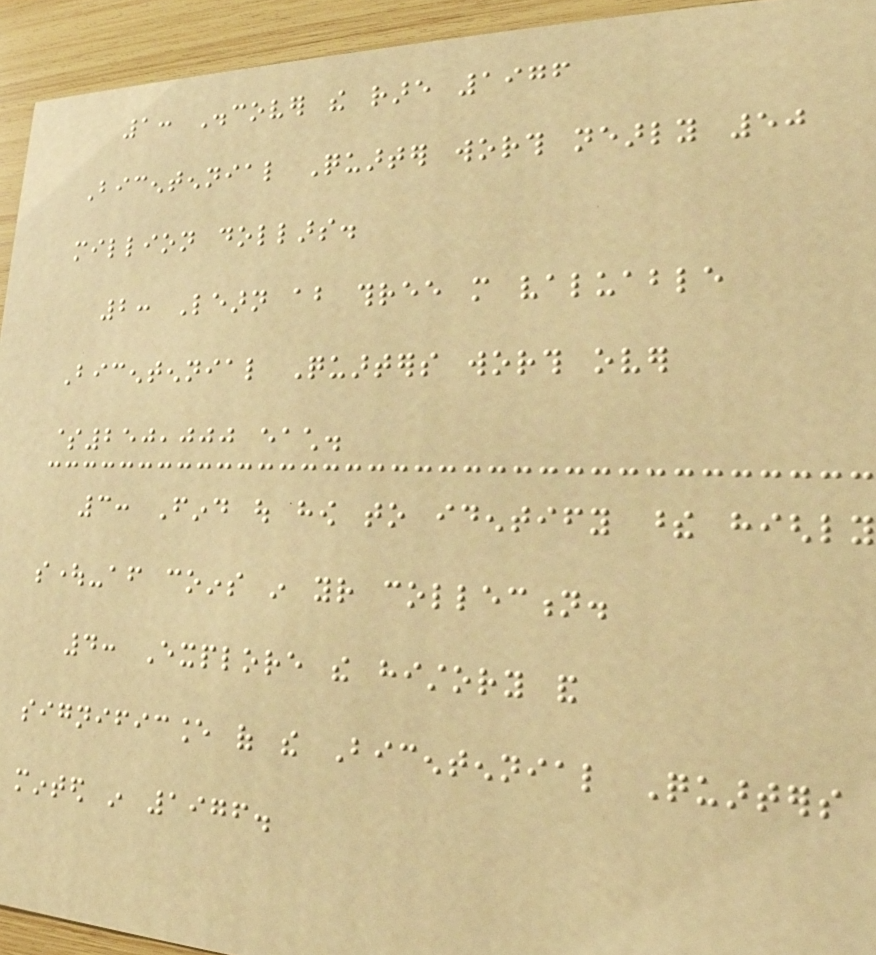1: Discover the rare 1976
Bicentennial Quarter worth nearly 50
million dollars.
2: Learn about three more valuable
Bicentennial Quarters worth over
$250,000 each.
3: Find out how to identify these highly
sought-after coins in your collection.
4: Explore the history and
significance of the Bicentennial Quarters
minted in 1976.
